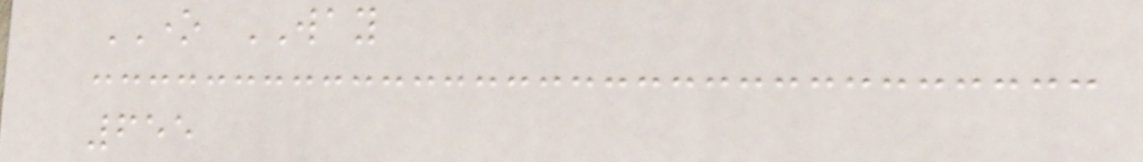ONE WAY
655
